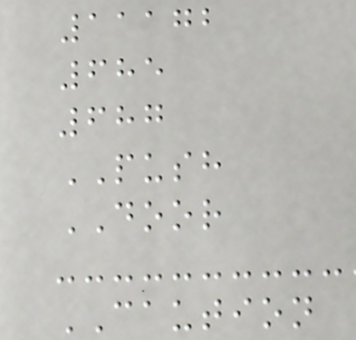11172
685
687
PUSH
DOOR
CAUTION
